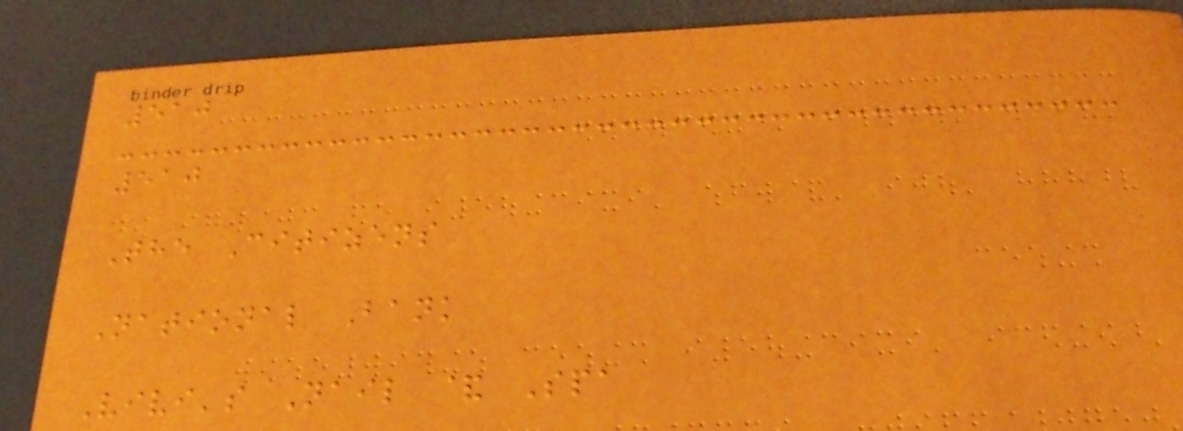510
510
The Citizens
National Bank
Vivi's Nail & Spa
